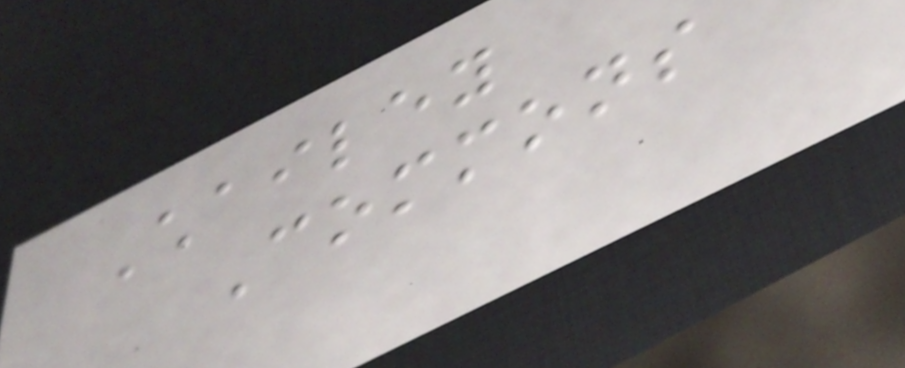Chailey
Commons
